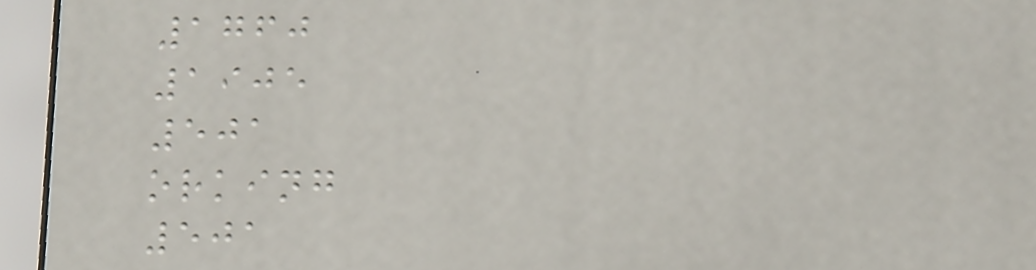1760
1905
501
orking
501
